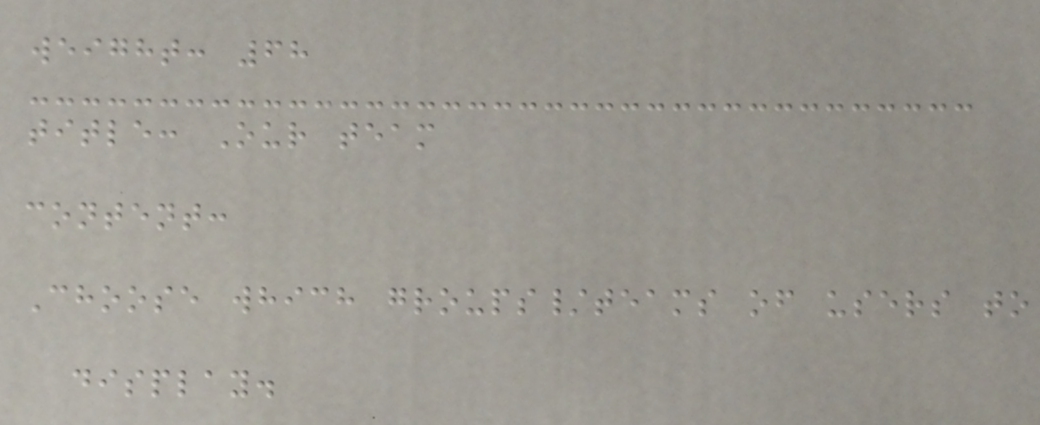weight: 68
title: Our team
content:
Choose which groups/teams of users to
display.
